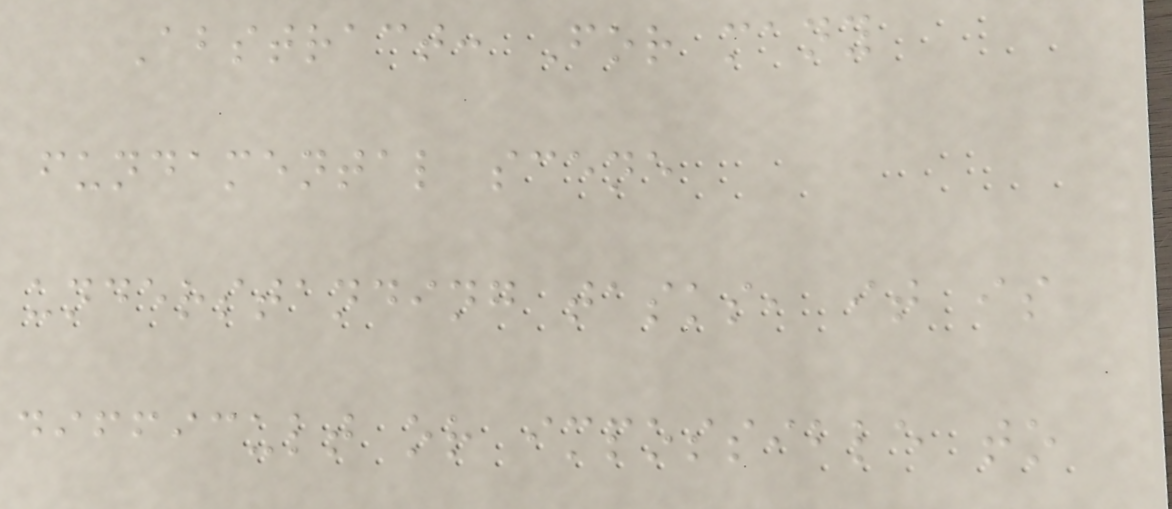Abstract: For many
fundamental scene
understanding tasks, it is
difficult or impossible to
